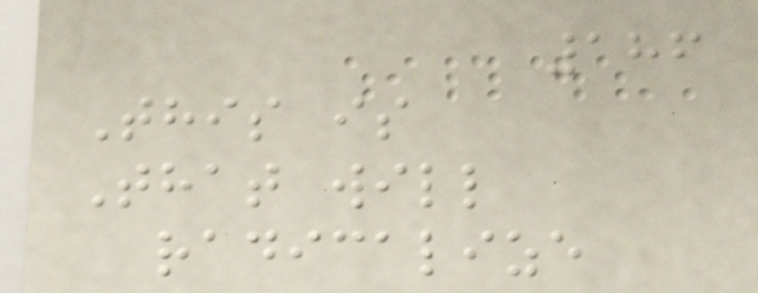186
This is
That will
radicalize
